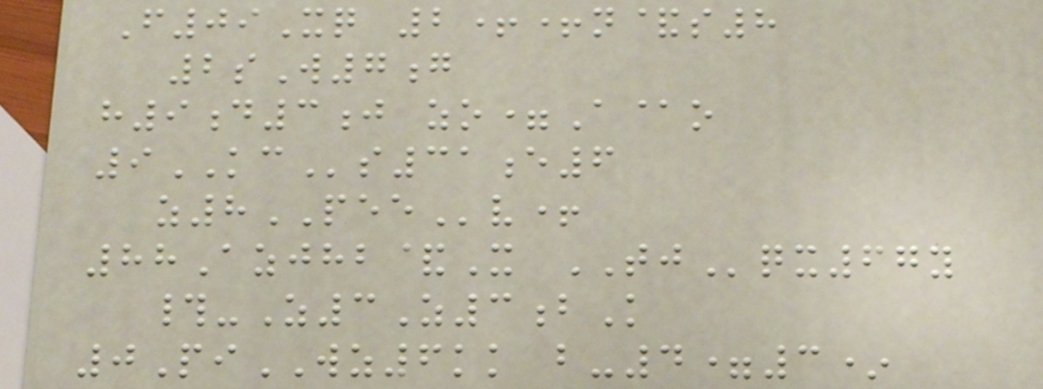F09Xq 2++n&s8
2sW7g
h9d3j zo=A@o
9KCs31e6
z8PEEv+
88Azjhb&X TJqx67y
#-Z3Z3bK
0PiWZ6kk b-4=3*
